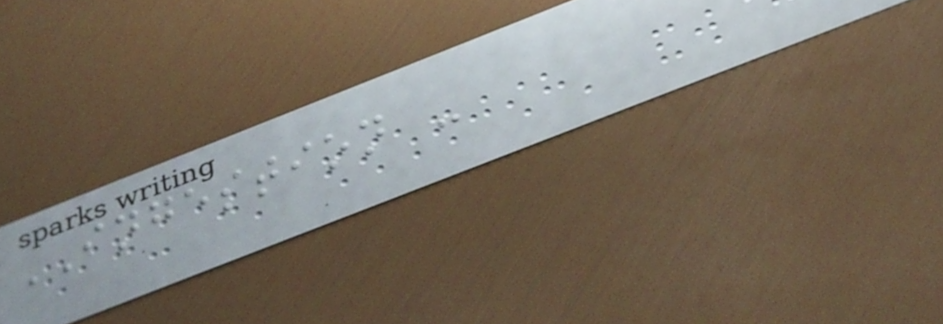INGESTION -
